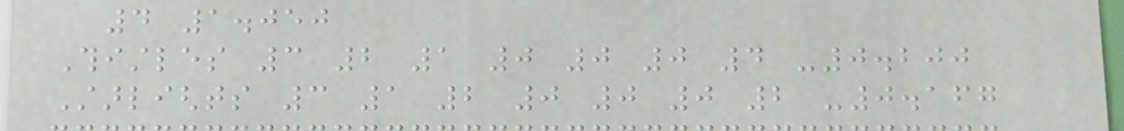4 1.050
Thistles 3 2 1 0 0 0 4 -0.200
Starlights 3 1 2 0 0 0 2 -0.167
